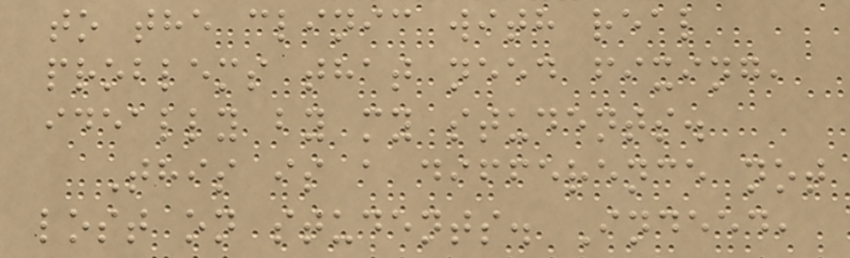to the clinic with real
problems that need fixing,
ideally by my students.
This is a difference not
lost on students. Indeed,
